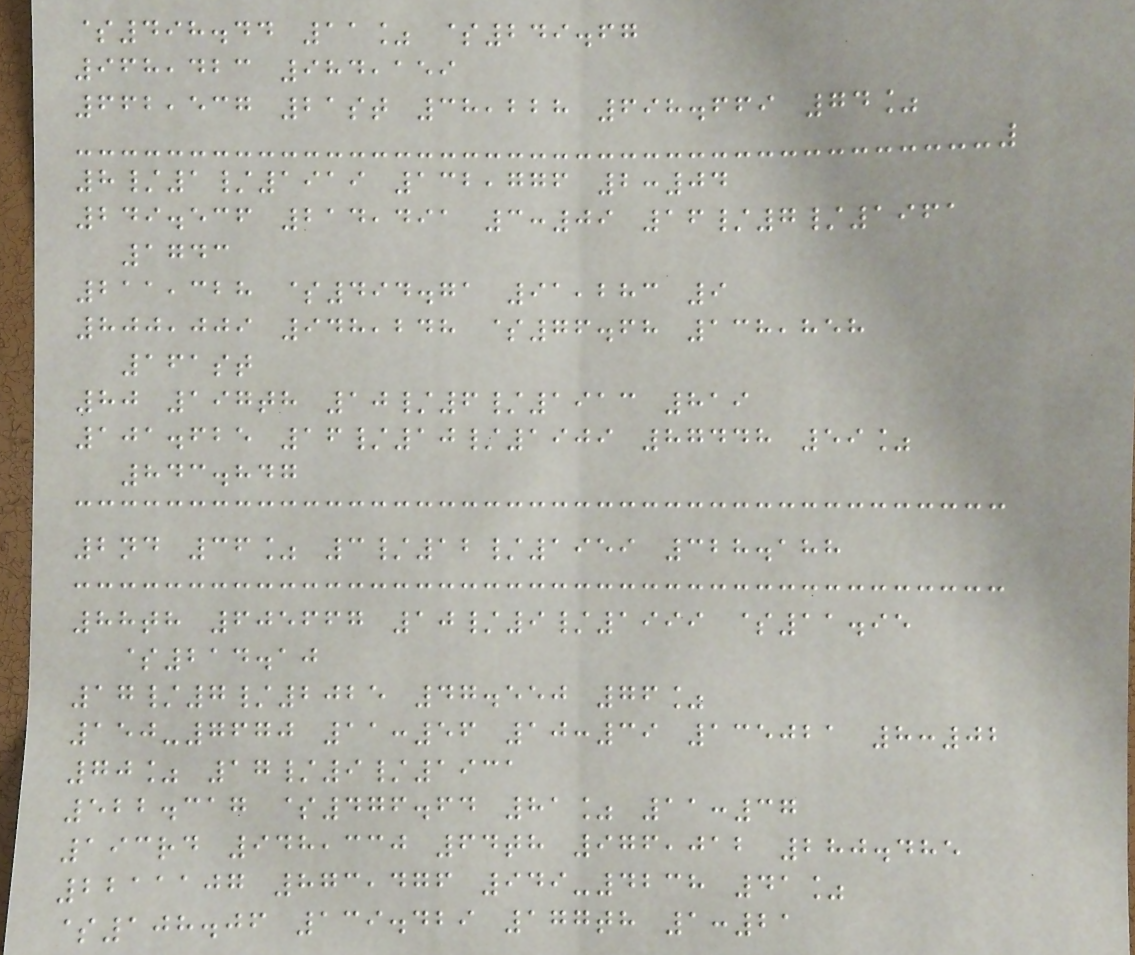$498.44 11% $249.67
968,423 984,159
662,537 21st 38,228 698.669 74%
8/1/1919 132,776 2:04
249.536 214,491 3:09 16/7/1961
1743
211,328 $494.71 91,283 9
800,009 948,248 $76.68 138,858
161st
80 197th 10/6/1913 819
101.625 16/10/1909 87448 59%
843.847
2nd 36% 3/12/1959 328.188
88th 605667 10/9/1999 $11.95
$214.10
17/7/2025 47.550 76%
150-7670 11:56 10:39 135021 8:02
70% 17/9/1931
522.317 $476.64 81% 11:37
193rd 948,330 64th 976,012 280.485
2211107 873,476 949-4238 41%
$108.06 139.429 177th 1:21
